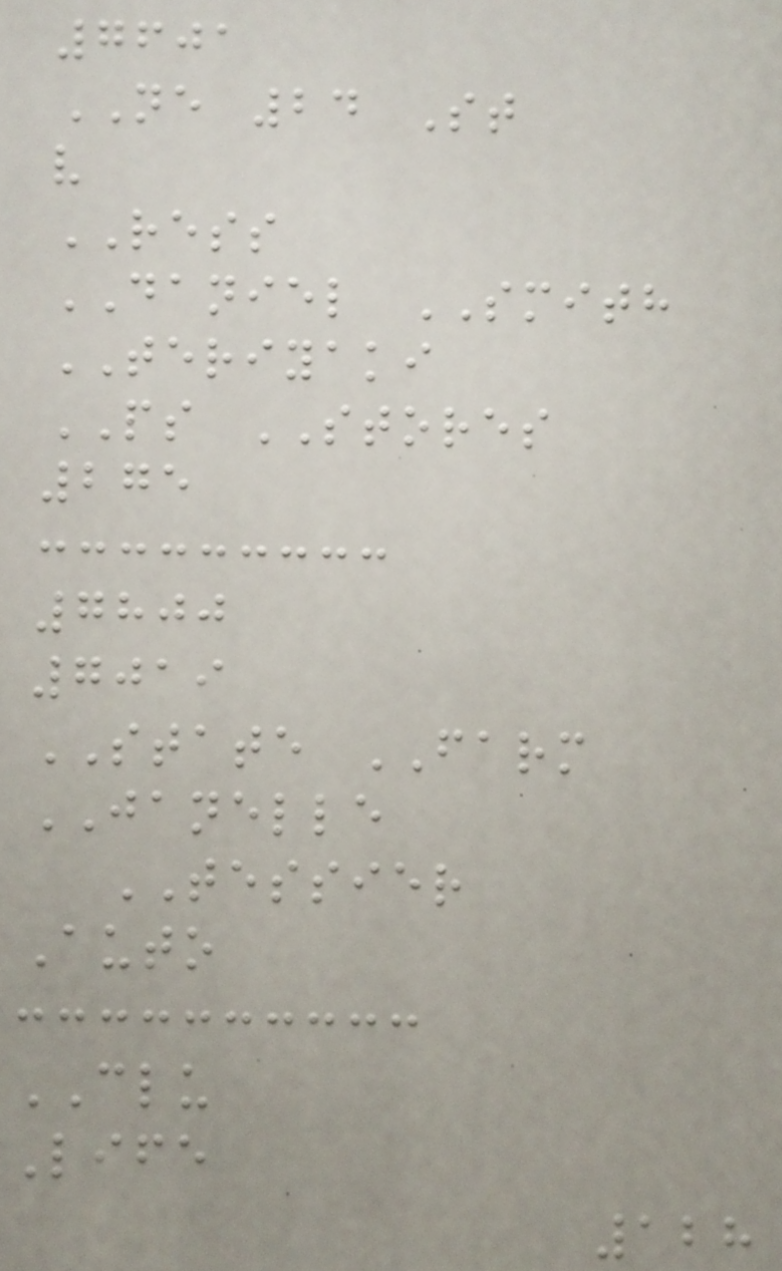7601
NE 24 St
v
RESS
DANIEL SMITH
TERIYAKI
PS STORES
275
7800
7019
STATE FARM
JANELLE
TESSIER
Auto
CLU
Life
128
